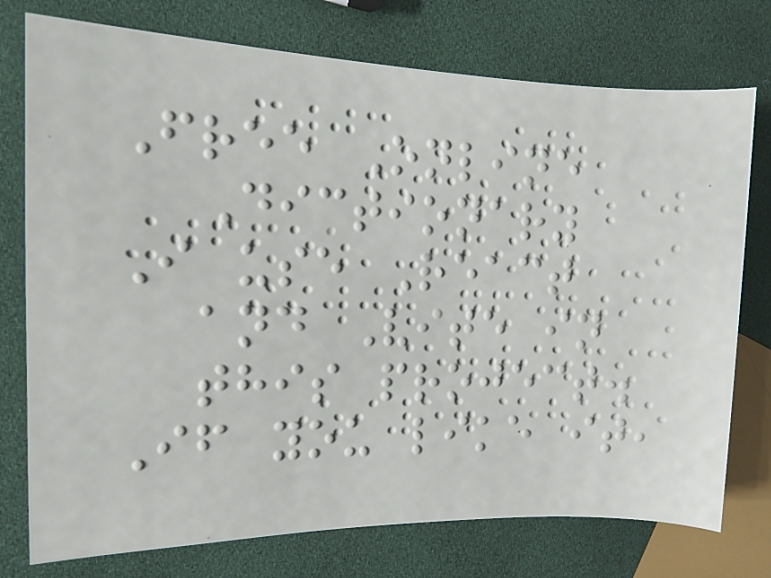Free Online
Dictionary
I use React
and Vite in
this project.
If you like it,
